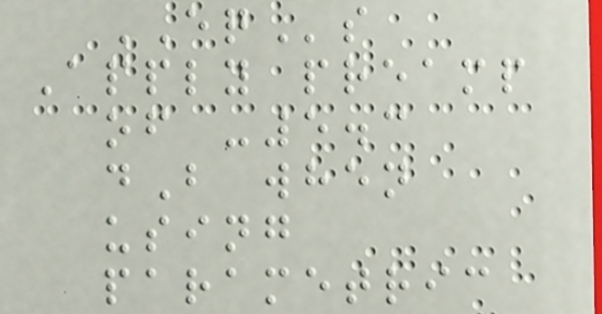EQs
Apply preamp
of -5.3
dB when
using
parametric
